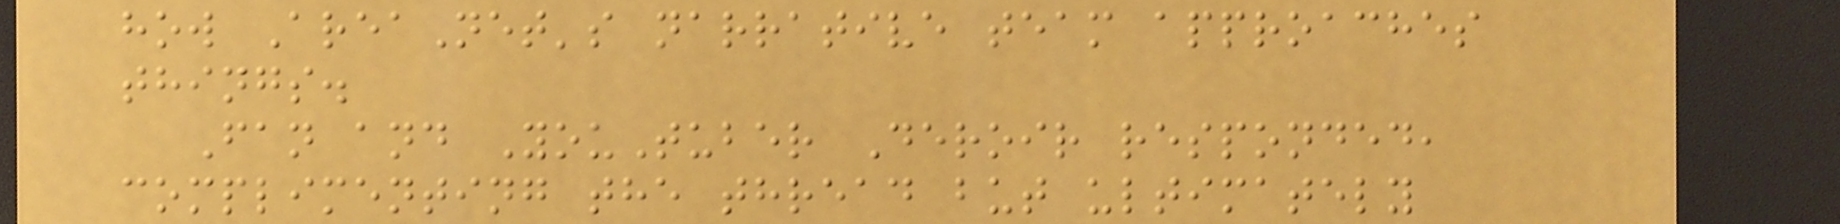how AreaNet's narrative team approaches
things.
Fan and YouTuber Deroir responded,
complimenting the thread but ultimately
